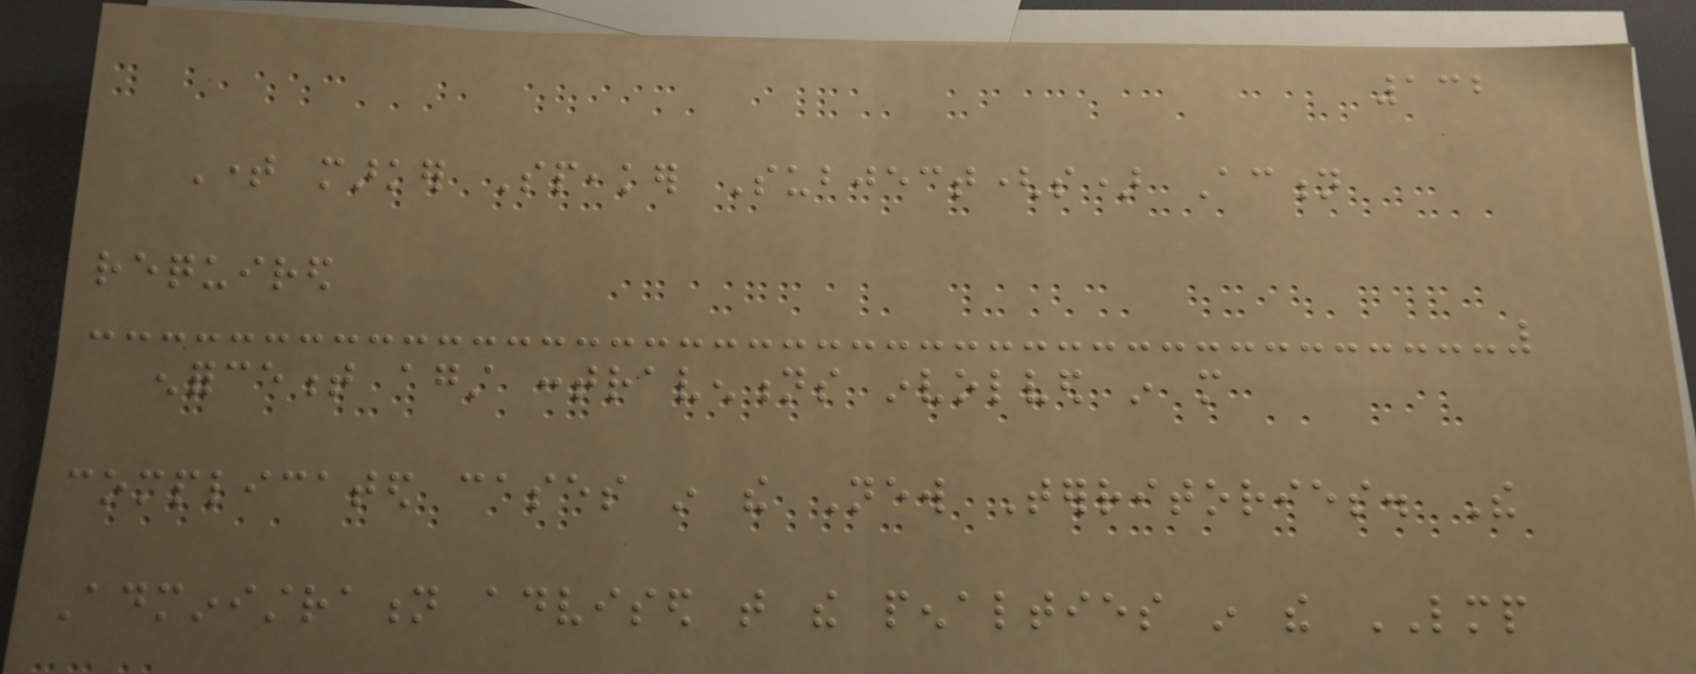132
Time marker Speaker Subject(s) Action
required
enforcement against contraventions involved in more
complicated cases in the New Territories. The
Administration advised that the penalties in the LMP
